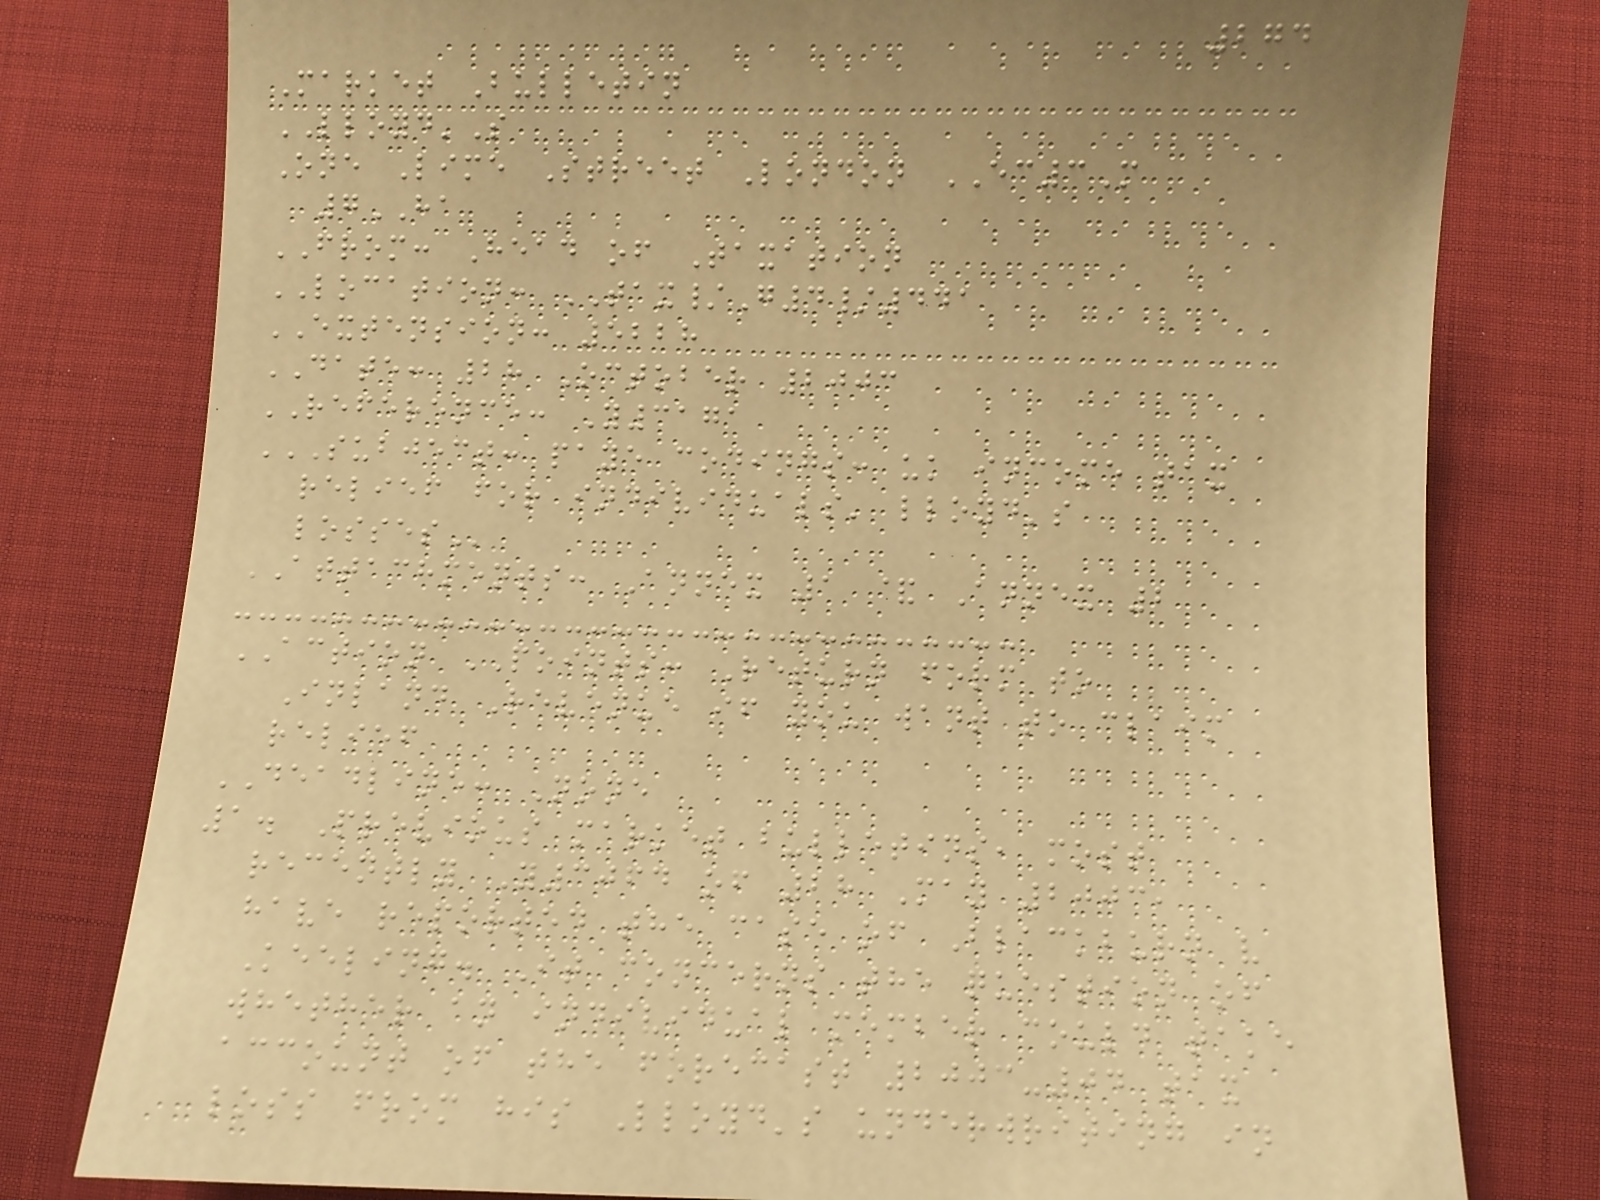274
Market Bulletin
LLOYD'S
One Lime Street London EC3M
7HA
FROM: Head of Taxation
LOCATION: TAX/G4/441
EXTENSION: 5228
DATE: 28 October 2003
REFERENCE: Y3171
SUBJECT: PAYE CODINGS: UK INCOME TAX
RELIEF FOR INDIVIDUALS' LLOYD'S
LOSSES
ATTACHMENTS: Annex 1 & Annex 2
ACTION POINTS: Return form to
Inland Revenue if you want to claim
relief
DEADLINE: None
1. Previous market bulletins, most
recently Y3064 of 28 May 2003,
have reported the case of Blackburn v
Keeling. It concerns the question of
whether an individual member could take
account of the forecast 2003-04 tax
loss from his Lloyd's underwriting in
